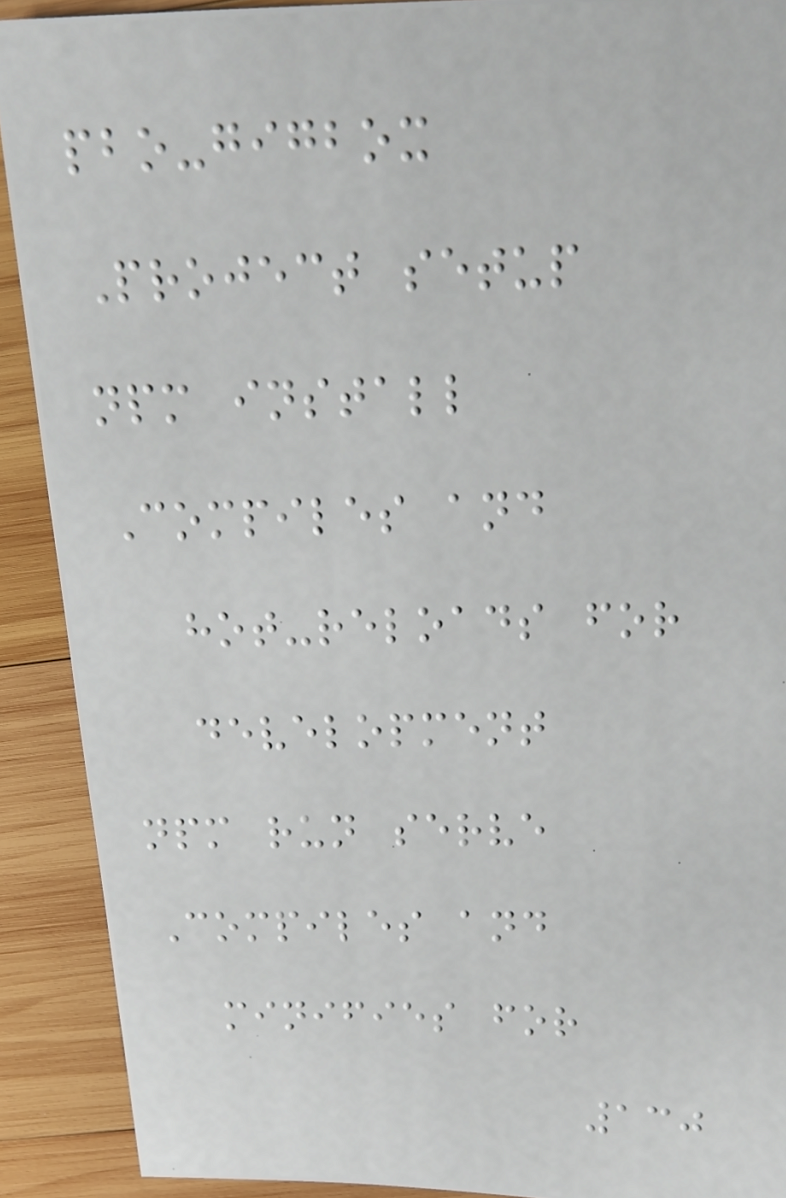pbo-gigbox
Project setup
npm install
Compiles and
hot-reloads for
development
npm run serve
Compiles and
minifies for
130
